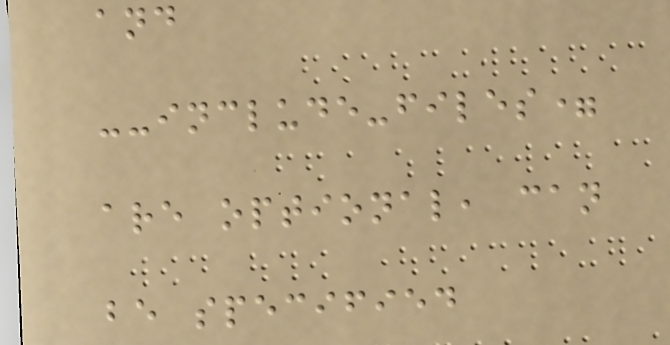and
--include-files=
are optional, can
be specified
